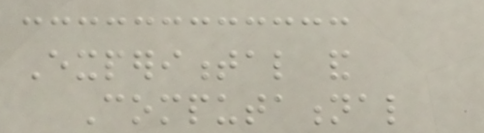Experimental and
Computational
